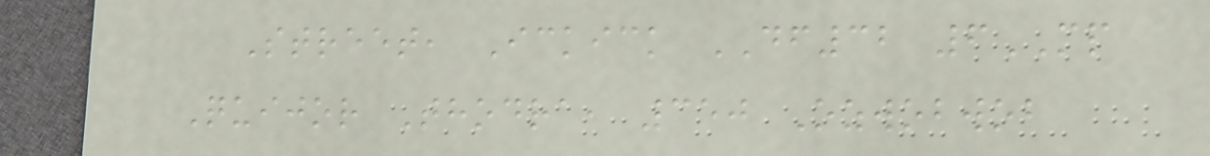Street, Ickick DF32 6MP
Quijor Thodra, 350 Ozwobwob
